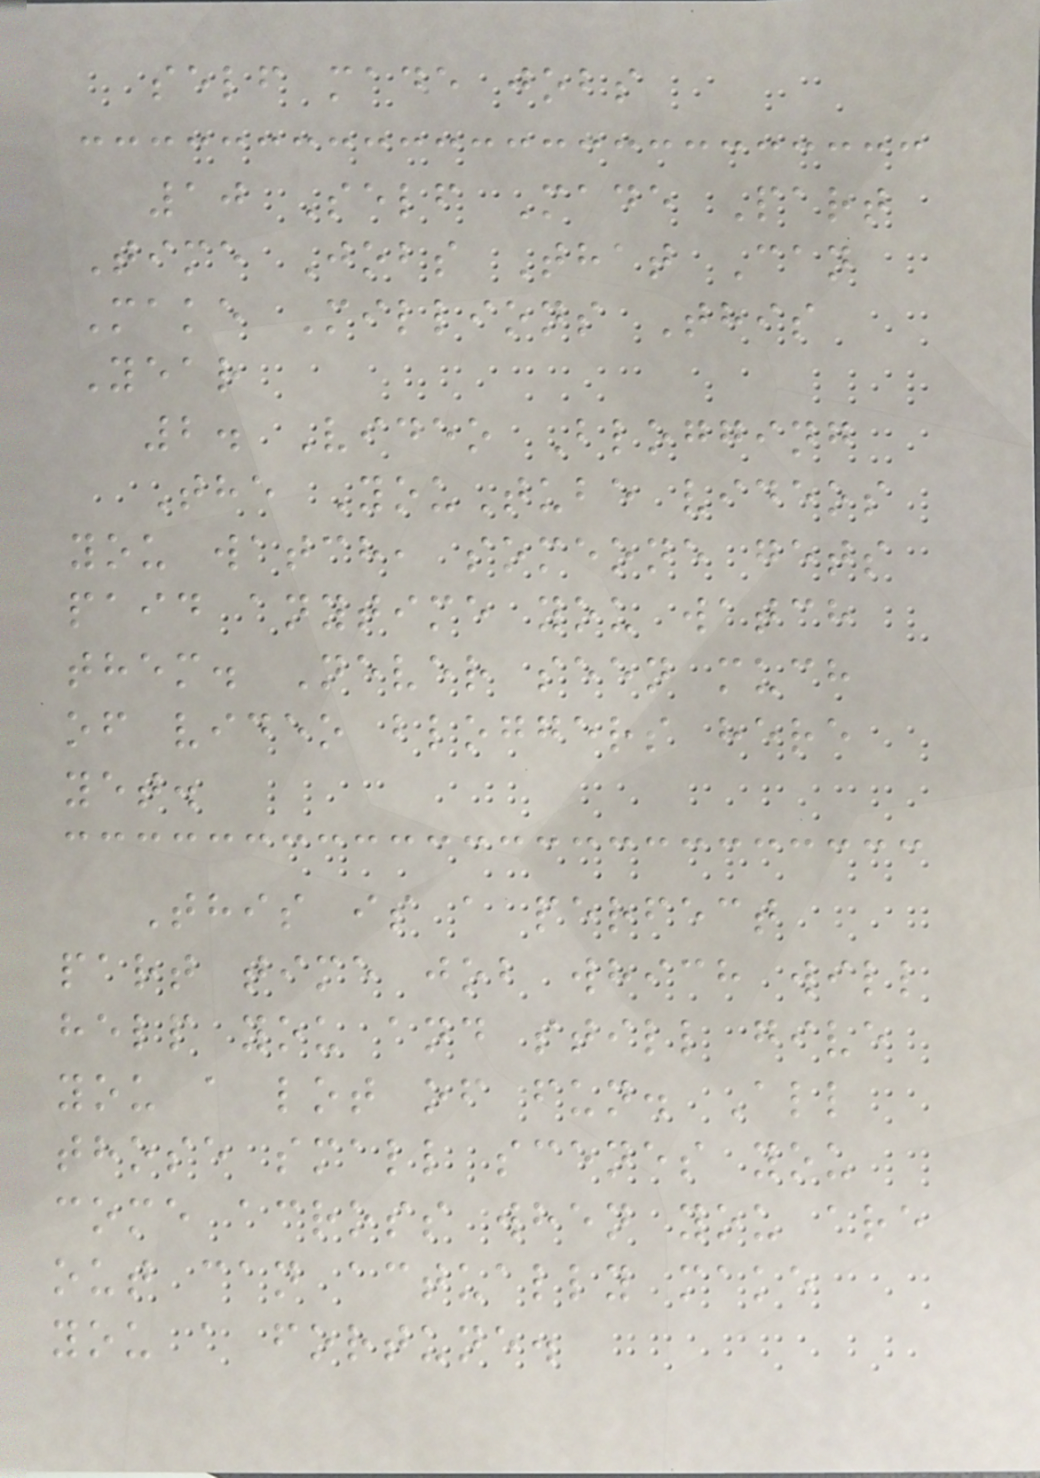self made jobs
10 Self Made Part
Time Jobs That Can
Make Millions This
Year
2. Video Blogging
The YouTube videos
you watch, someone gets
paid anytime you watch
them. Never seen much
of video bloggers here
yet.
This is a perfect
part time job which will
help you and still give
you a lot of fun. All
those small scenes you
come across when you are
out can actually make
you a fortune.
